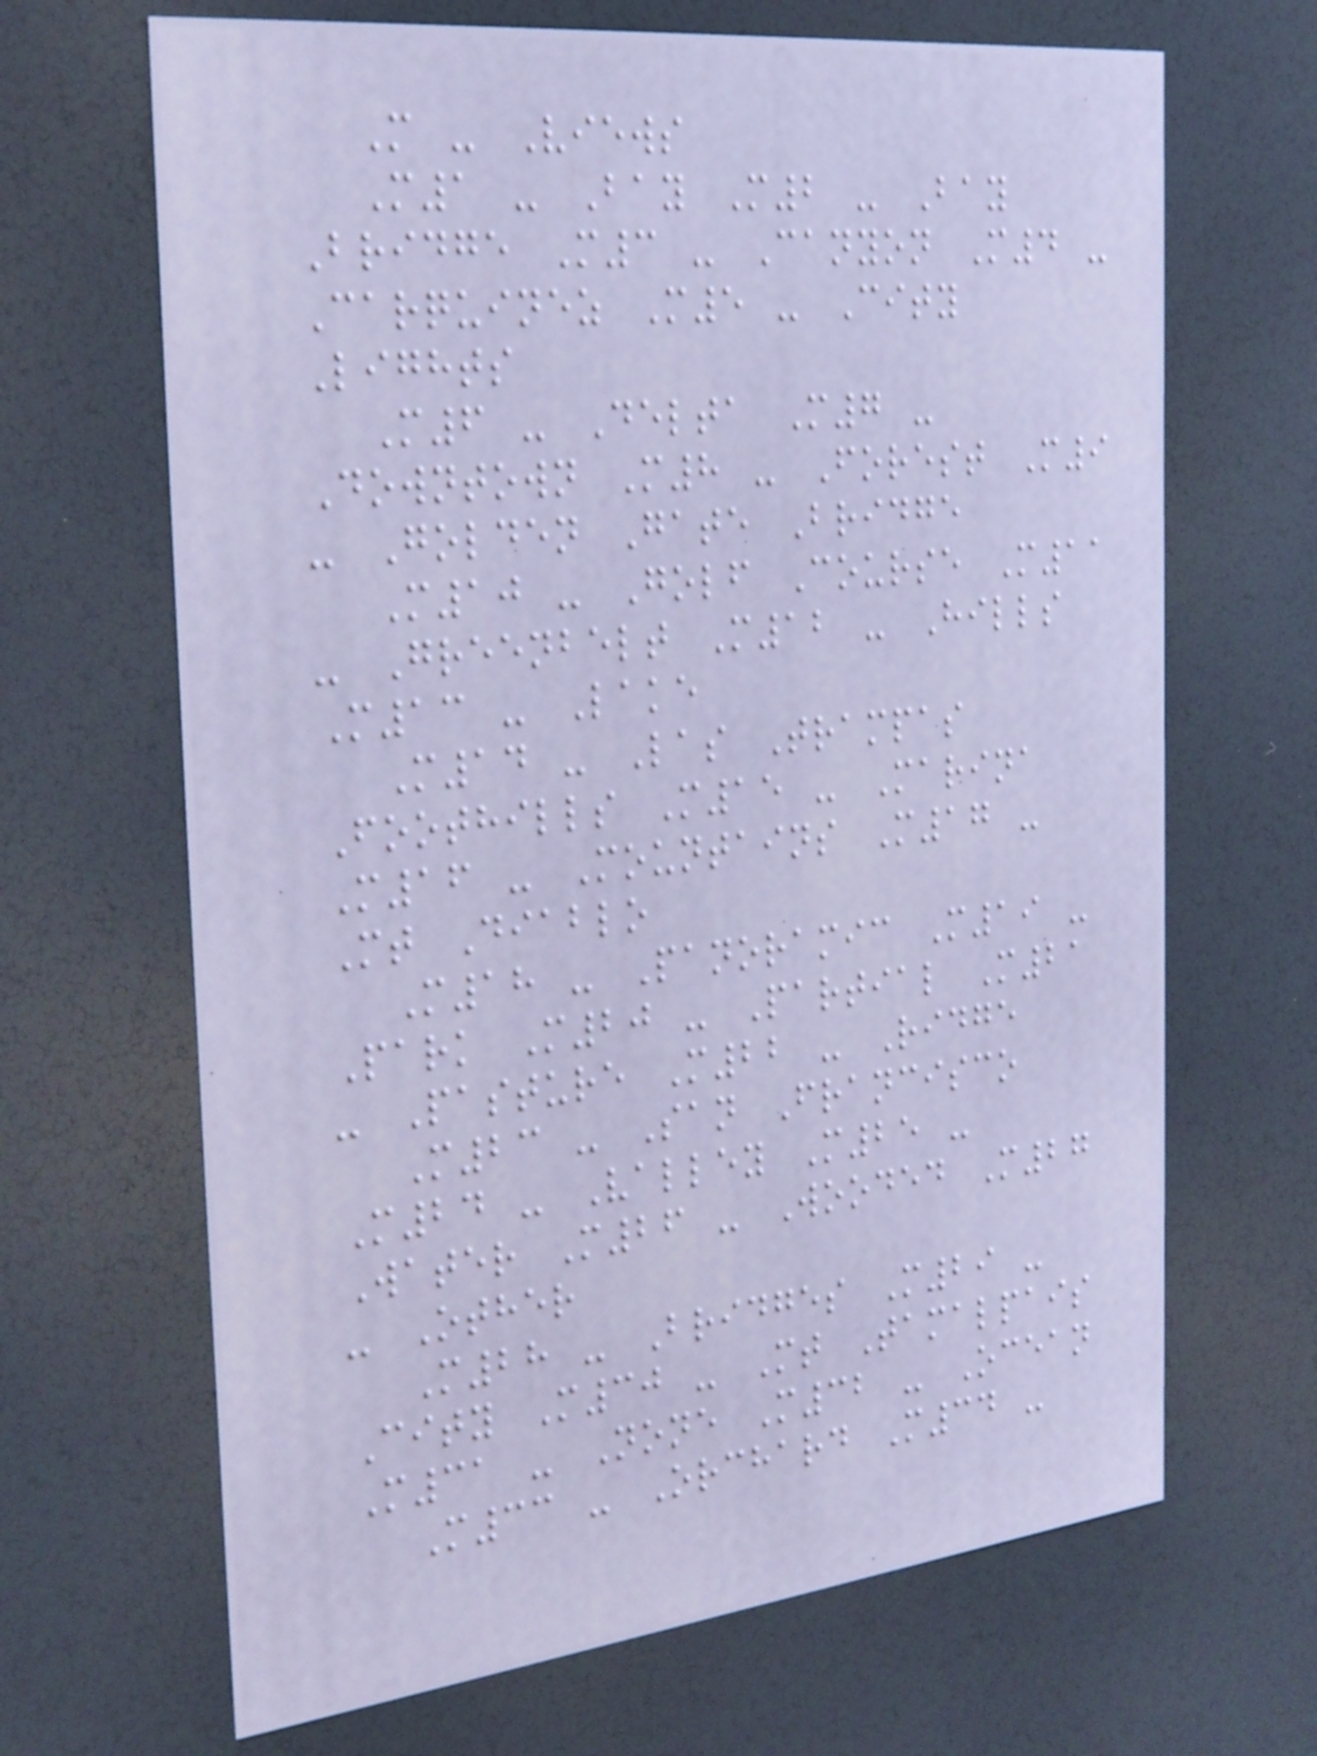M - Views
M1 - Bay M2 - Bay
Bridge M3 - Canyon M4 -
Carquinez M5 - City
Lights
M6 - Delta M7 -
Downtown M8 - Forest M9
- Golden Gate Bridge
M10 - Golf Course M11
- Greenbelt M12 - Hills
M13 - Lake
M14 - Las Trampas
Foothills M15 - Marina
M16 - Mountains M17 -
Mt Diablo
M18 - Panoramic M19 -
Park M20 - Partial M21
- Pasture M22 - Ridge
M23 - San Francisco
M24 - Valley M25 -
Water M26 - Wooded M27
- Other
M28 - Bridges M29 -
City M30 - Mt Tamalpais
M31 - None M32 - Ocean
M33 - Orchard M34 -
